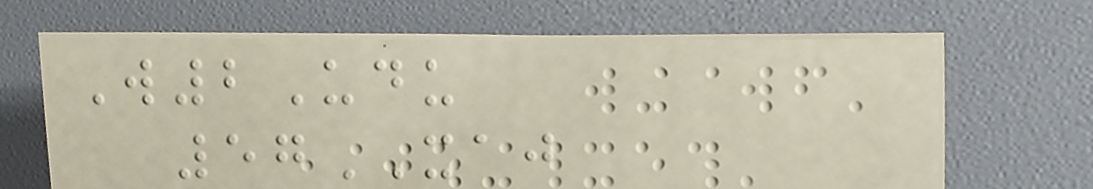W2Udu
57XAJ
